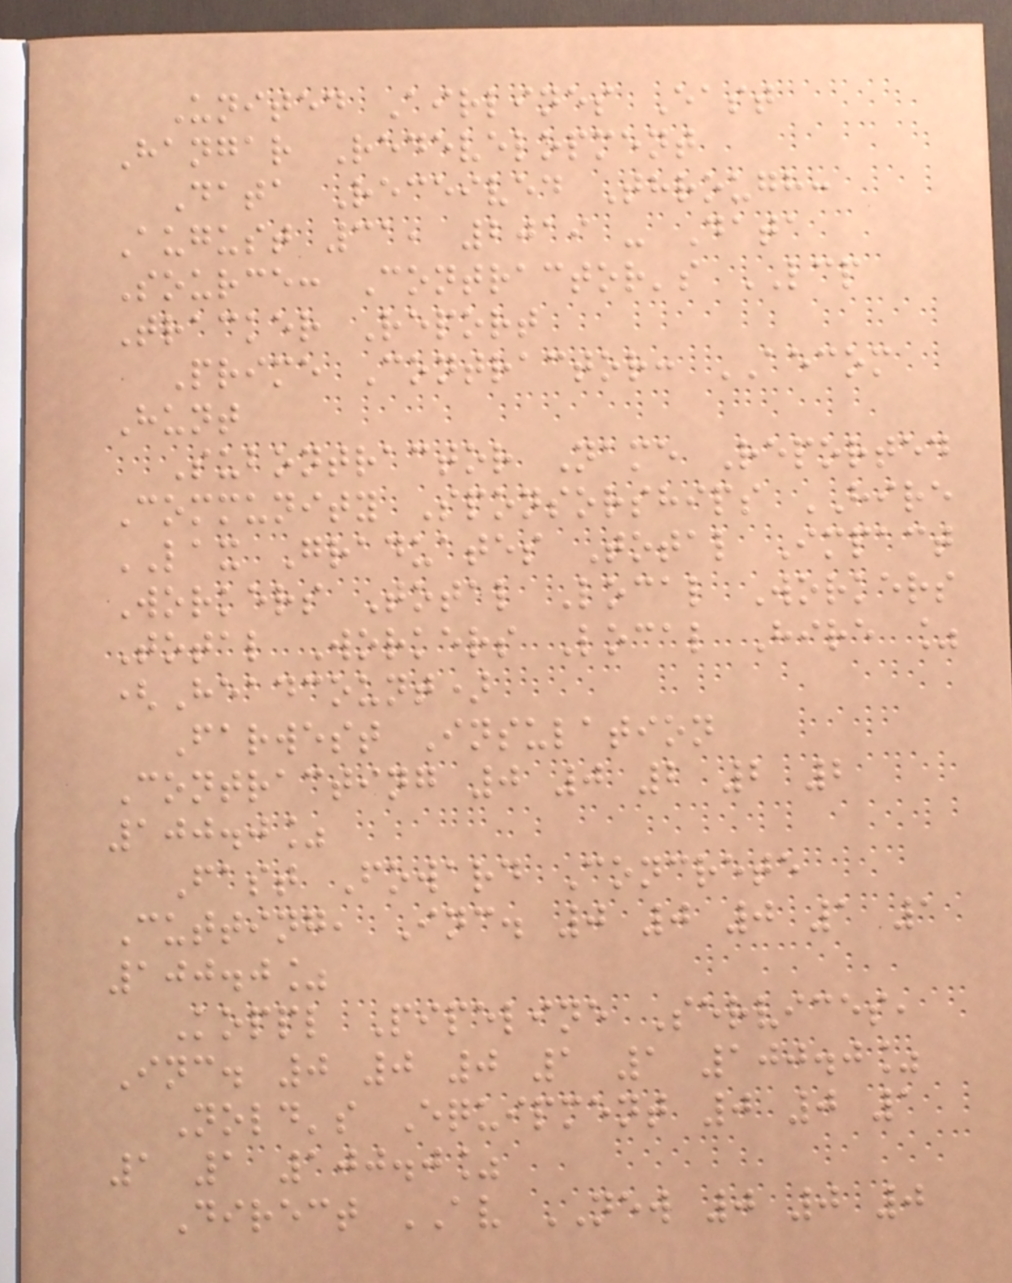United Airlines East
Hangar Redevelopment
Data Received Through:
August 31, 2019 - Data
Source: Contractor's LCP
Tracker Report
Prime Contractor: AECOM
Hunt
Subontractor Name Reported
Community Sponsorships HIRE
LAX Graduates Total Impact
Workers Total Local Workers
Total Workers Local Hire %
(Headcount)
Farwest Insulation
Contracting 0 0 2 2 2
100.0%
Fast Foward Concrete
Cutting, Inc. 0 0 0 1 1
100.0%
Koppl Pipeline Services,
Inc. 0 0 0 1 1 100.0%
Nold's Equipment 0 0 1
1 1 100.0%
Direct AV NEW 0 0 0
